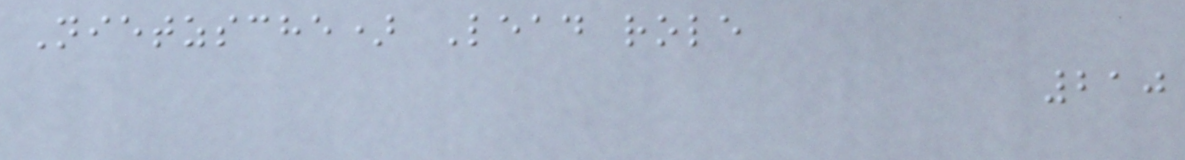Nietzsche) Lead role
210
